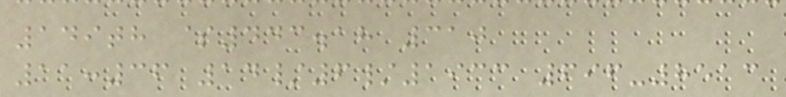149th $443.18 310
11:36 14/6/1933 696-8513
